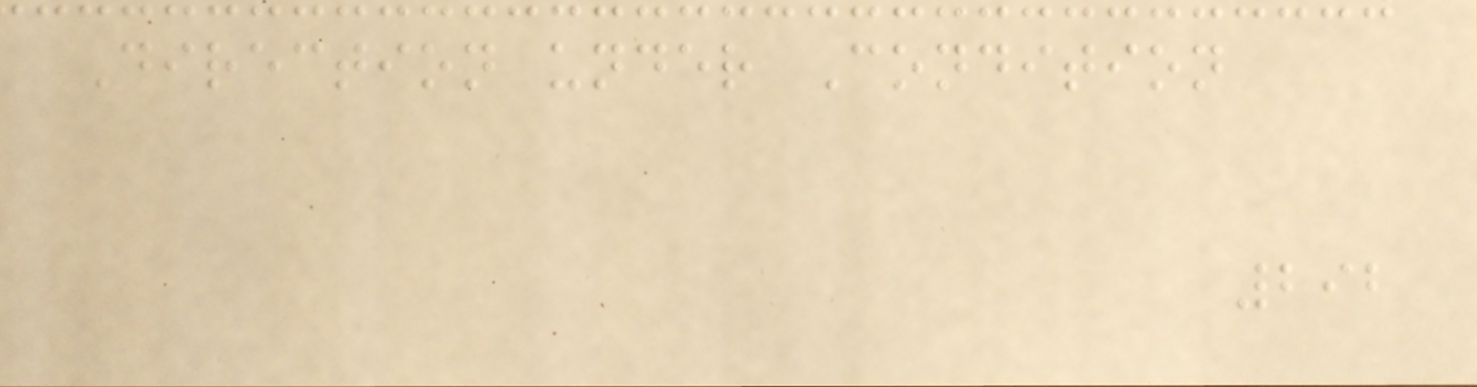Direction under Condition
292
